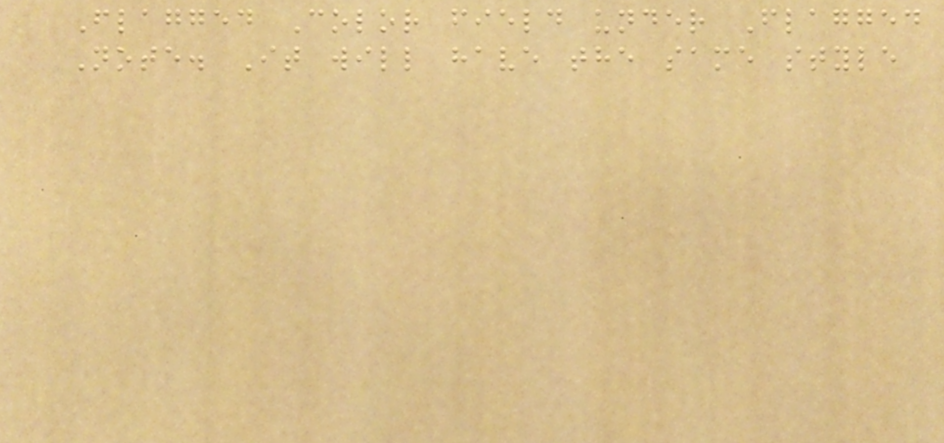Flagged Color field under Flagged
Note. It will have the same style
